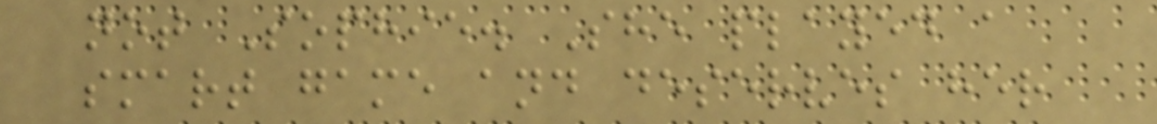not Sophie. She played a
smart game and deserves her
